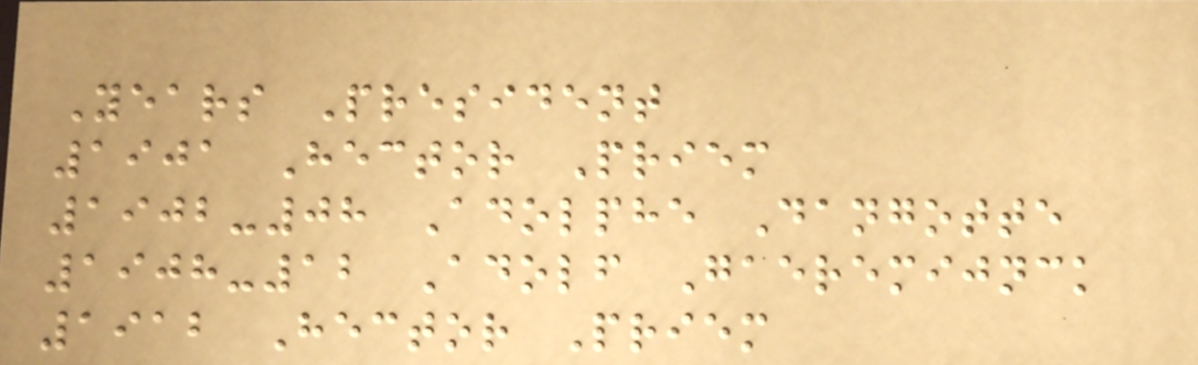Years President
1901 Hector Priem
1902-08 Adolphe Dangotte
1908-12 Adolf Gaeremijnck
1912 Hector Priem
